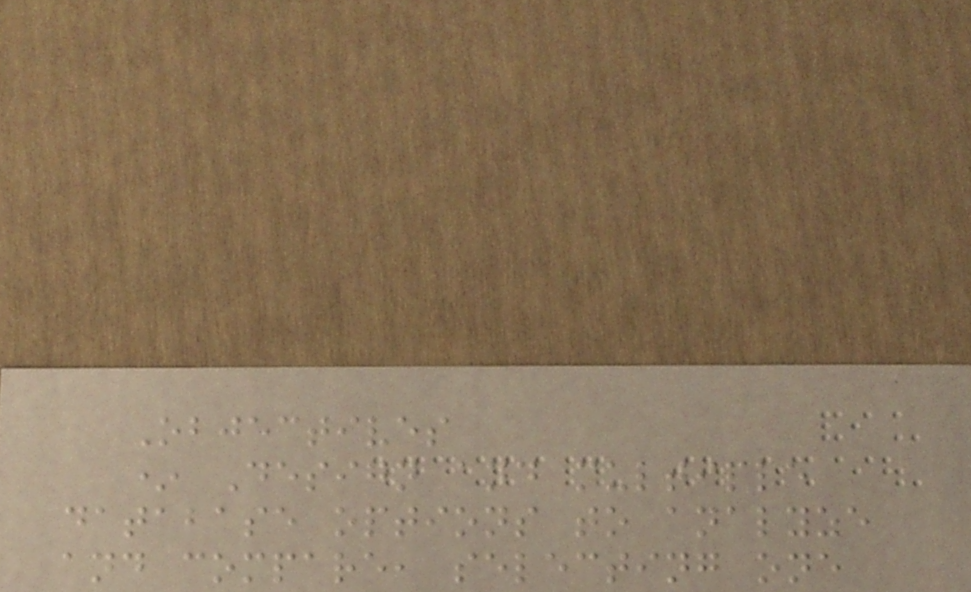Objectives
* Design and multiple
database options to analyze
and compare, selecting one
